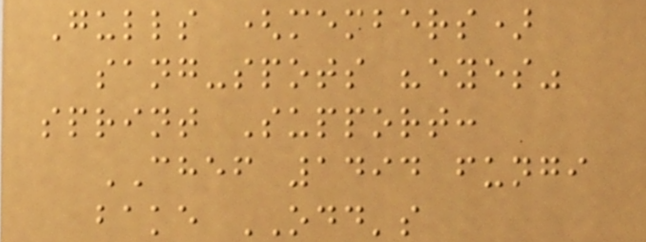Gulls (members)
sang-spots "eyes"
sprint Support:
CHEF 1494 fungi
bake ODD's
